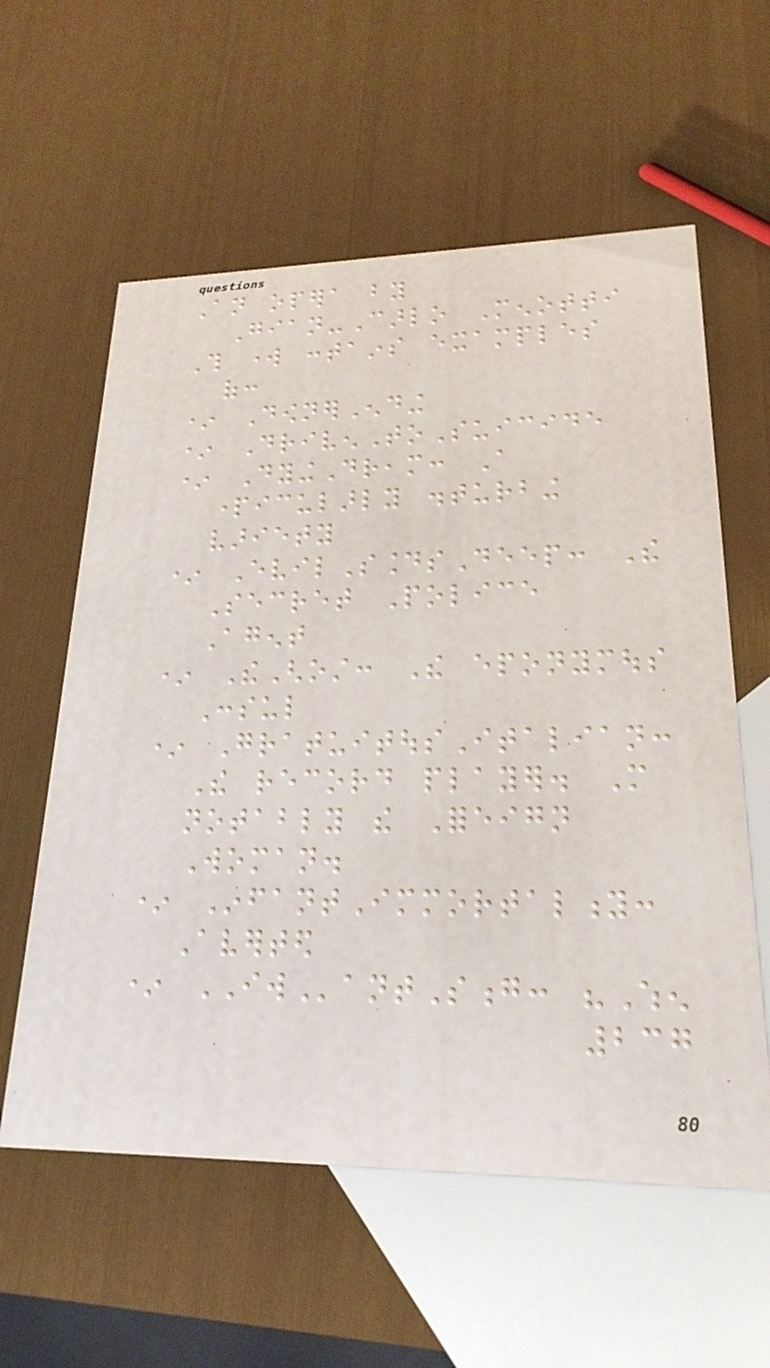An opera by
Gian-Carlo Menotti
This work contains examples
of:
* DownerEnding
* DrivenToSuicide
* DyingDream: A
particularly disturbing
variety
* EvilSoundsDeep: The
Secret Police
Agent
* TheGhost: The eponymous
Consul
* GratuitousItalian:
The record player. More
notably the Foreign
Woman.
* InfantImmortality:
Averted
* IWantSong: "When
237
